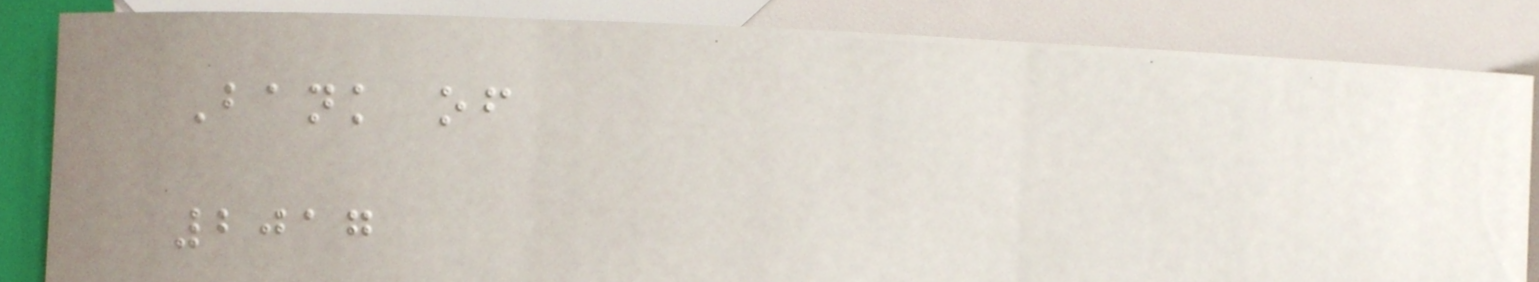Bank of
2017
